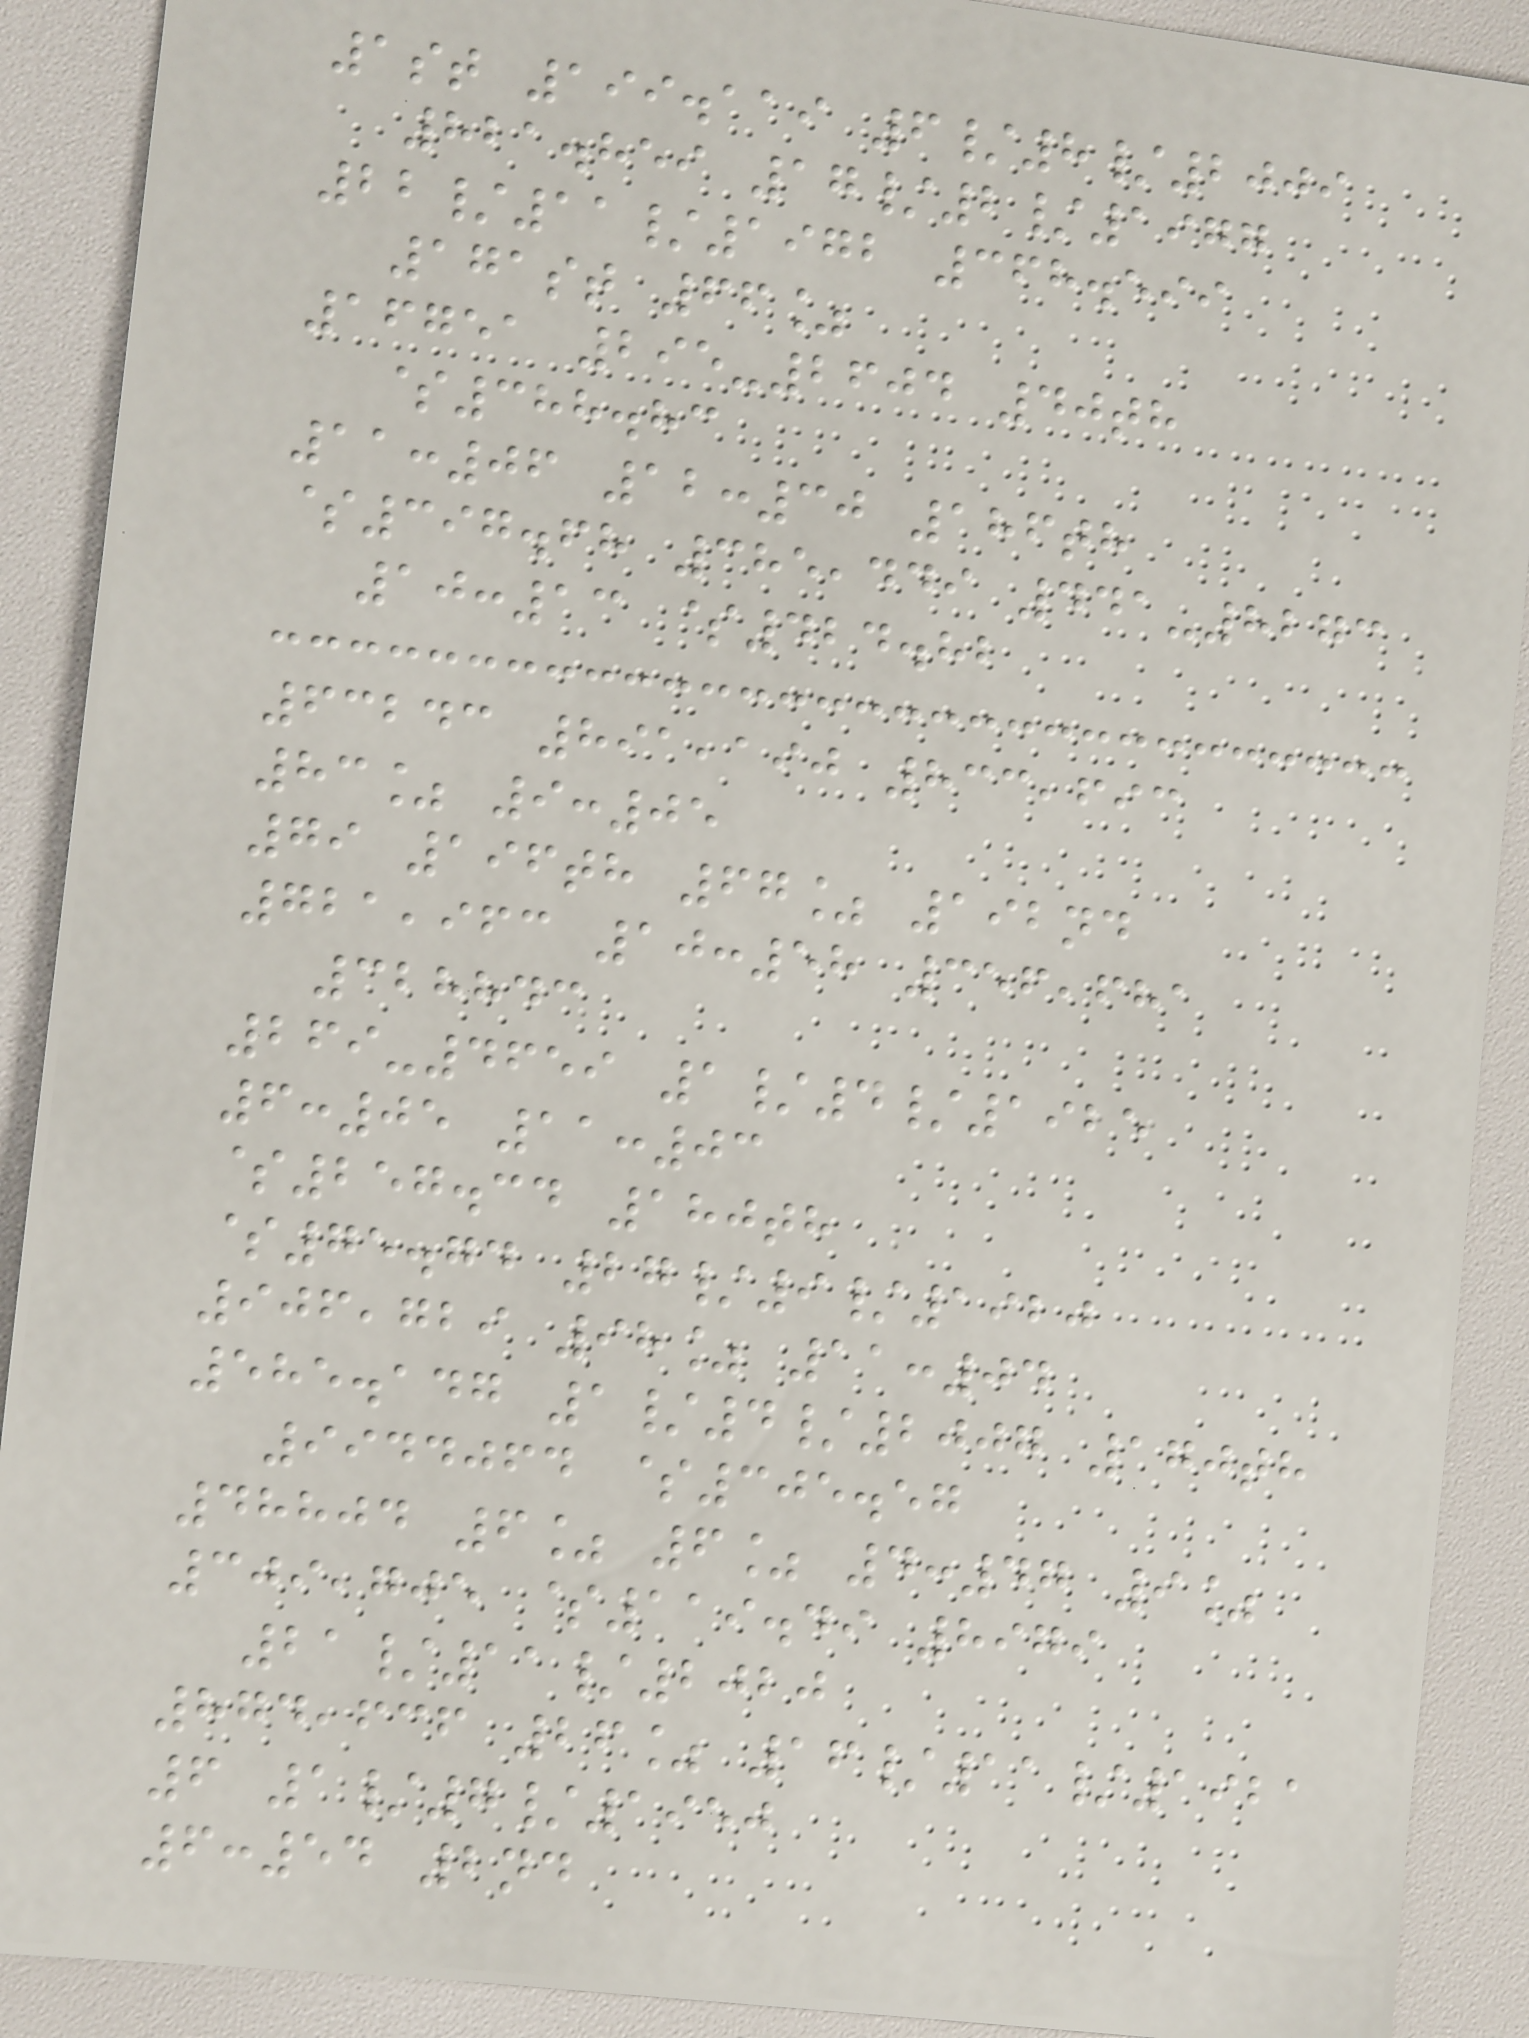1st 199.119 6/8/2009
821.859 17/2/1977
22/11/1972 368.599
171st 66%
16751 295-2604 40th
$388.83
11:06 12:30 186th
$397.68 385,449 441-8273
10:13 $424.82
63243 891,190 833,693
83% 9:05
79 196th 67% 192nd
721,963 10:58 356,681
328843
269-4659 1/4/1925
6:05 11:03
$257.34 180th
$75.74 27/9/1920
906,729 98% 11:04
585.147 1/4/2007 170th
9944064 $305.57
48804 6% 6% 4:47 9%
309,705 $119.49 8979
21/11/2020
874,636 26% 16/11/1921
6 1/7/1950
6:54 2nd
